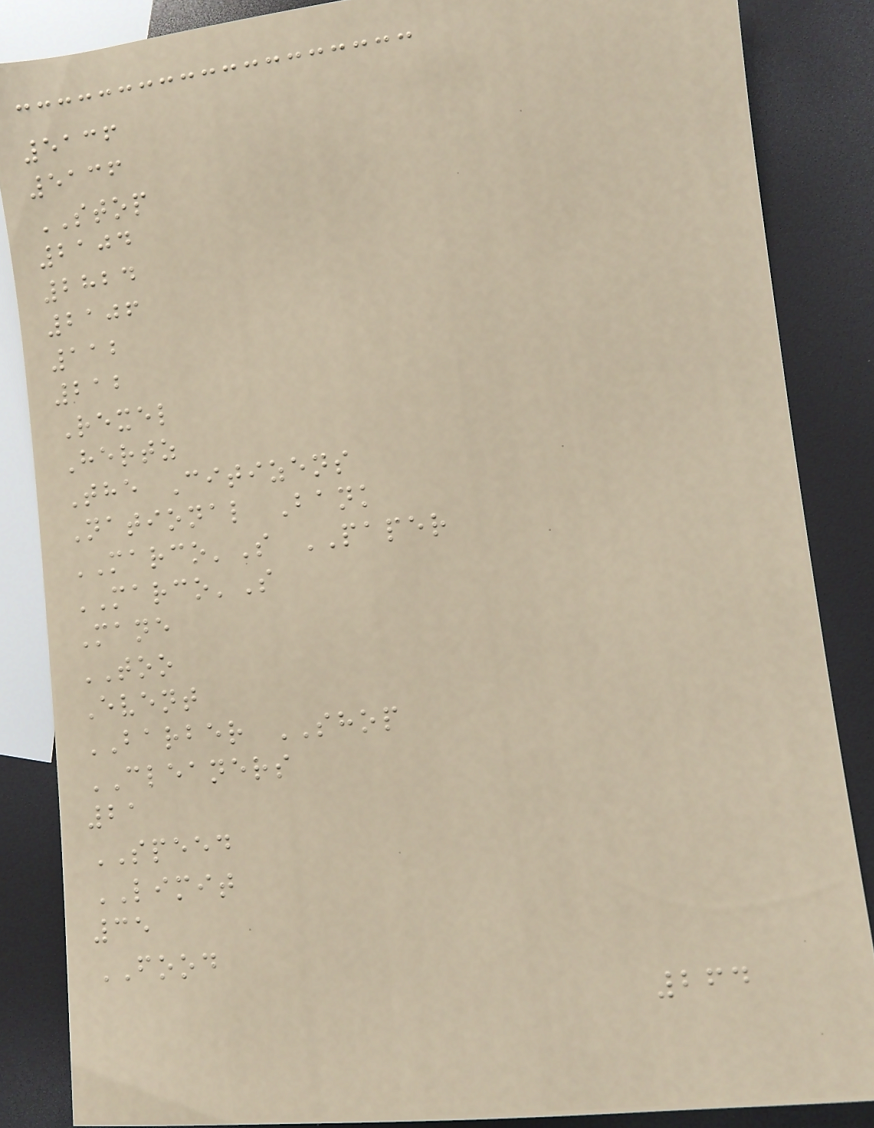5136
5136
STOP
2104
2824
2106
112
212
Rexel
Hertz
The Citizens
National Bank
MARCO'S PAPER
MARCO'S
Mane
TOO
Event
BARBER SHOP
CLEANERS
21
SPEED
LIMIT
35
FOOD
264
